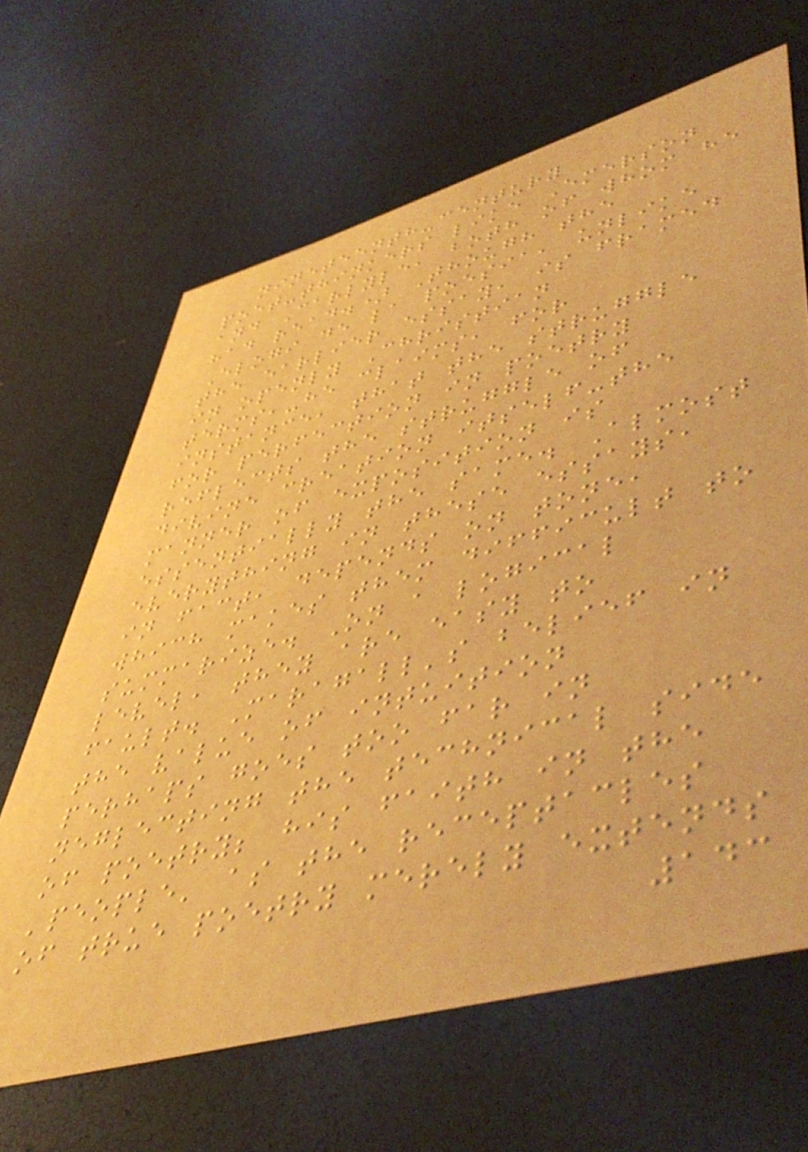nineteenth-century
poet-thinkers like Emerson
and Carlyle, both of whom he
had read.) Though the
Elogi de la poesia, unlike
the earlier essay, is framed
in openly Christian
terms,-he claims, for
instance, that the struggle
for perfection in poetry
reflects the struggle of
divine creation itself-the
manner of exposition is
essentially the same. Almost
everything in these essays,
in fact, depends on tone,
which makes them difficult to
summarize. On a logical
level, they are easy to
fault. Maragall's belief in
the value of intuition
perhaps goes too far in
neglecting the technical side
of poetry; his faith in the
'people' as the receptacles
of true poetry merely extends
143
